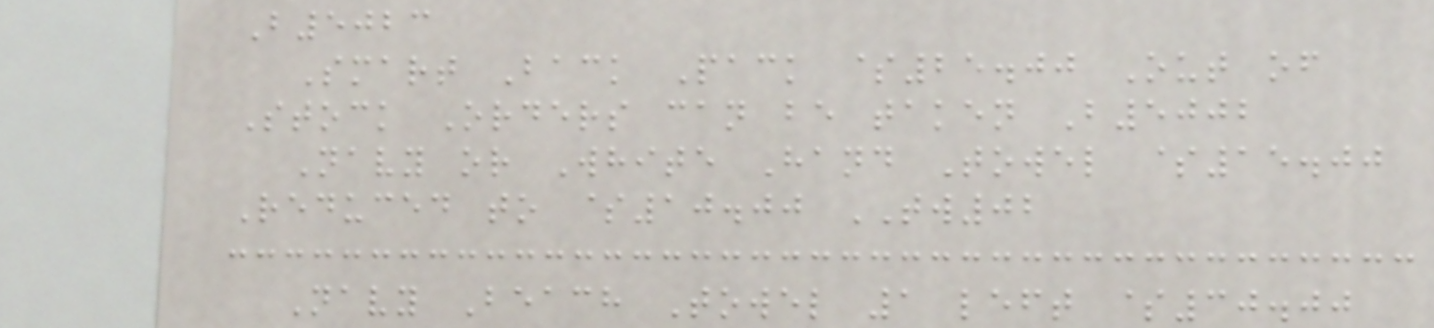B5023
Smart Back Pack $25.00 Out of
Stock Orders can be taken B5002
Navy or White Hand Towel $15.00
Reduced to $10.00 TW02
Navy Beach Towel 1 left $30.00
